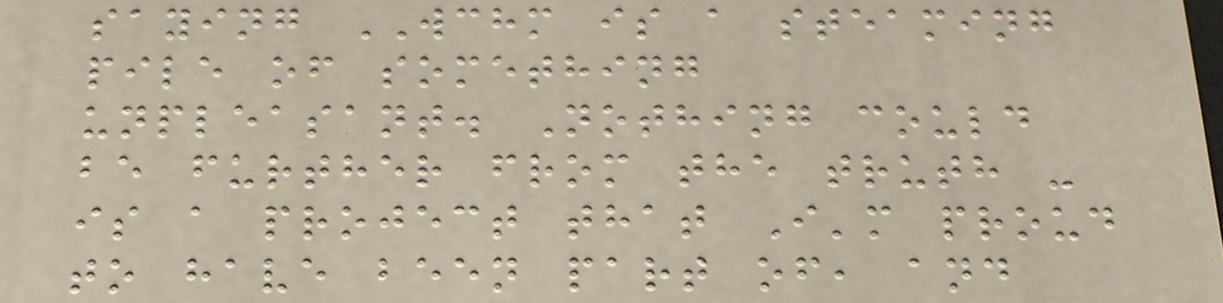saying WCHM is a steaming
pile of something
unpleasant. Nothing could
be further from the truth -
is a project that I'm proud
to have been part of, and
